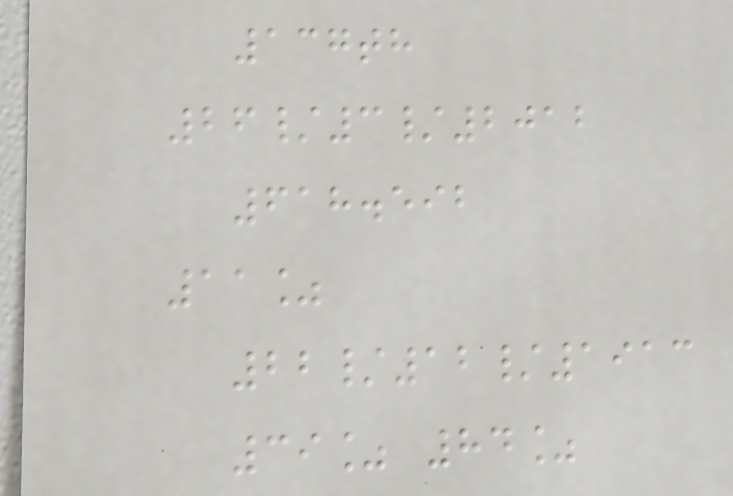137th
26/3/2012
618.592
11%
22/12/1913
39% 84%
